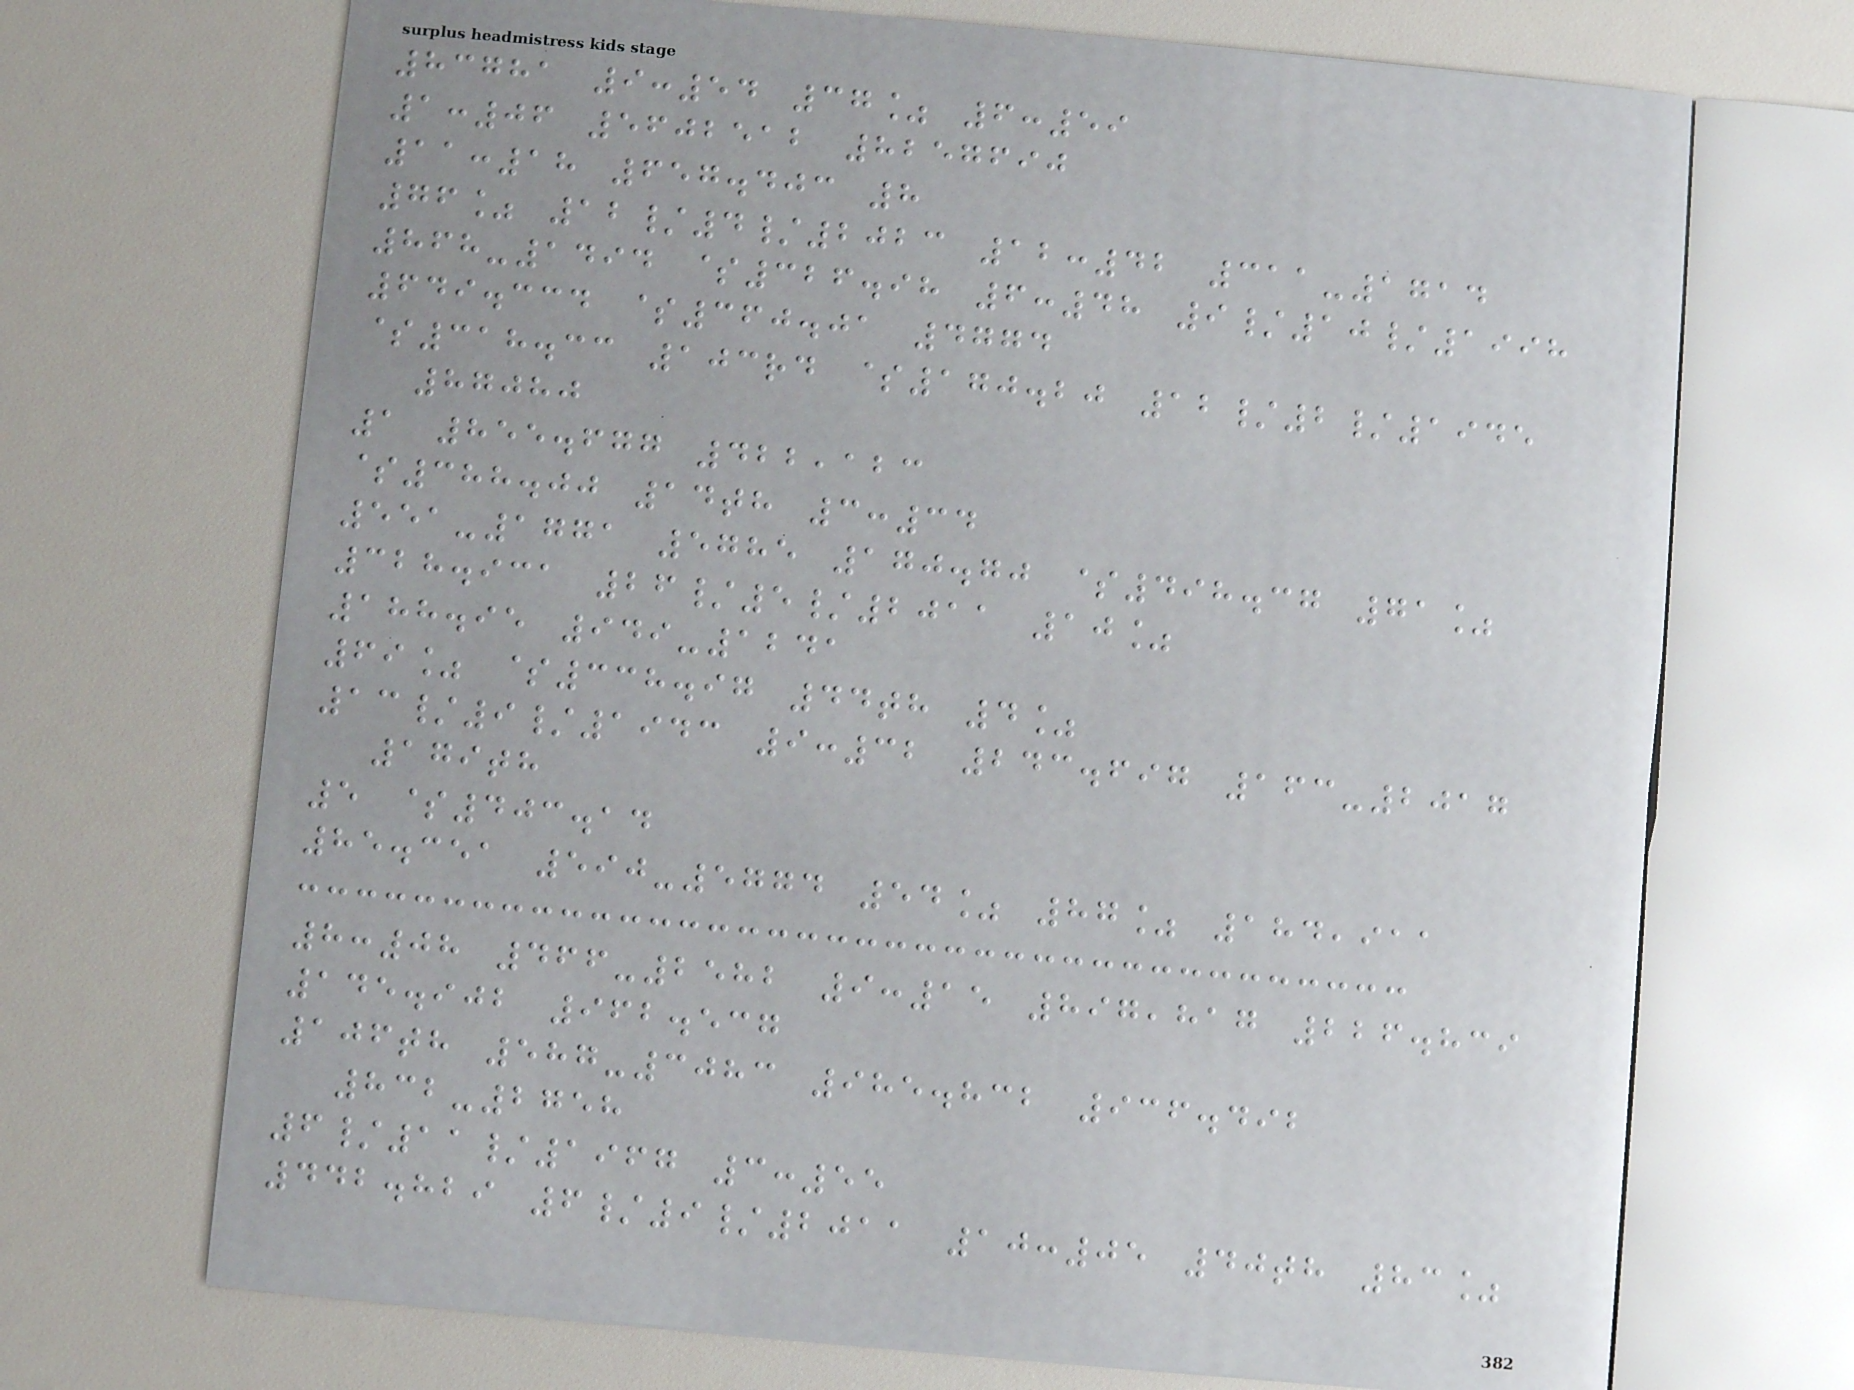83781 9:54 37% 6:59
1:06 5602512 8257690
11:18 657.403 8
76% 12/4/2023 12:42 311-1714
868-1494 $326.98 6:48 9/10/1998
649.334 $360.01 4774
$318.33 103rd $170.20 12/2/1945
87080
1 855.677 422,123
$388.00 14th 3:34
551-1771 5785 170.70 $498.37 71%
328.931 26/5/2011 10%
188.95 949-1241
69% $338.97 44th 4%
13/9/1943 9:32 243.697 163-2017
179th
5 $403.14
85.351 590-5774 54% 87% 184,911
8:08 466-2582 9:15 897,817 226.839
145.902 962.537
106th 587-3083 985.832 936.492
832-2758
6/11/1967 3:55
442.829 6/9/2011 10:05 40th 83%
